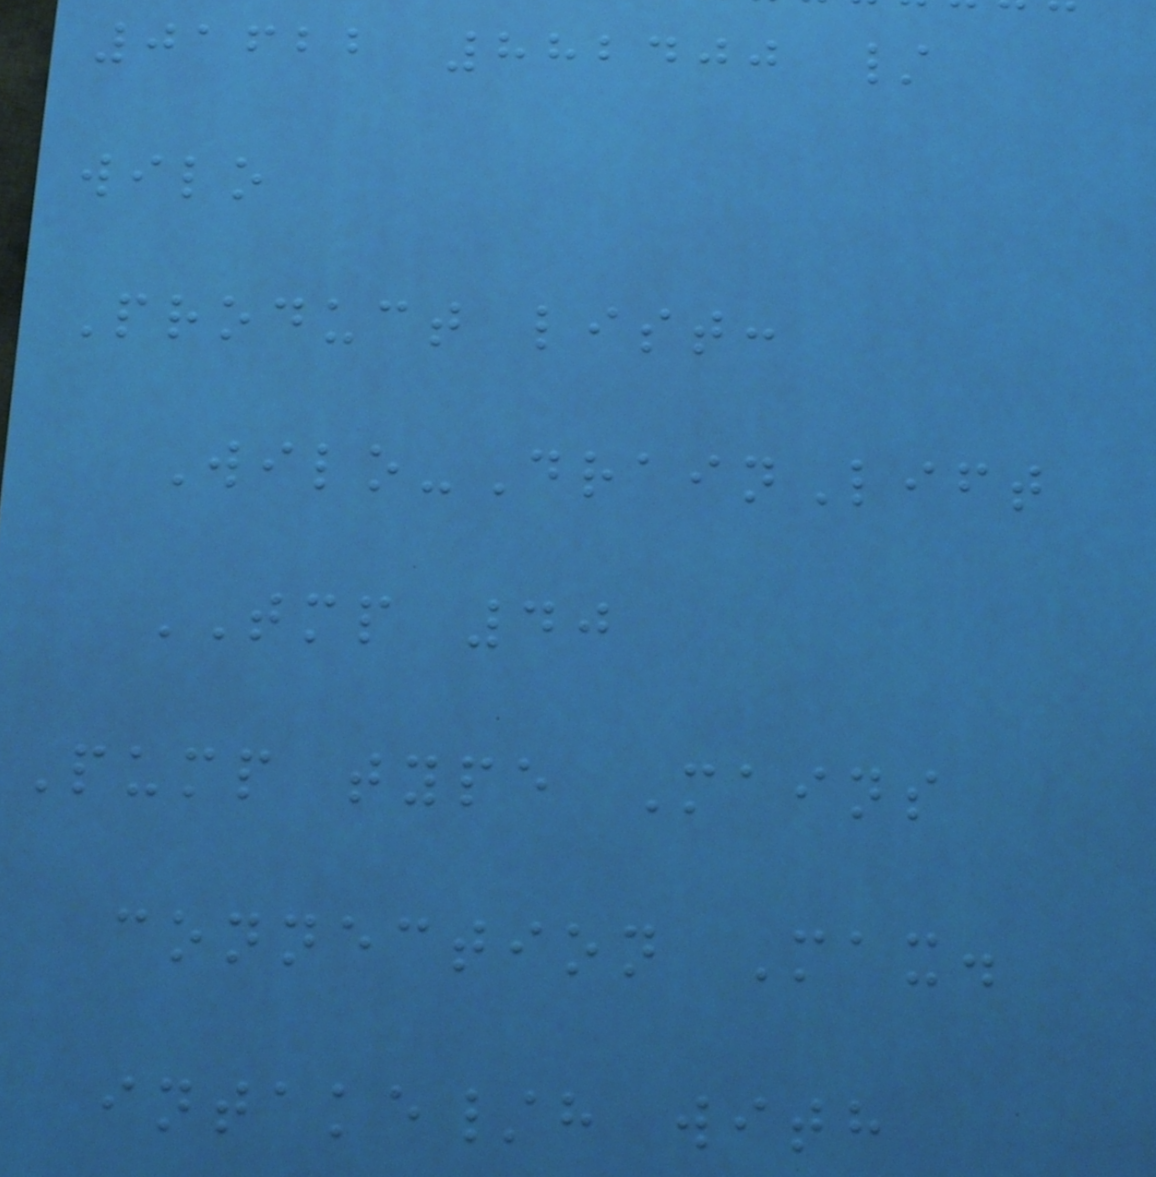01622 882400 /
wilo
Product list:
Wilo-DrainLift
TMP 40
Pump type Mains
connection Max.
intake/h with
